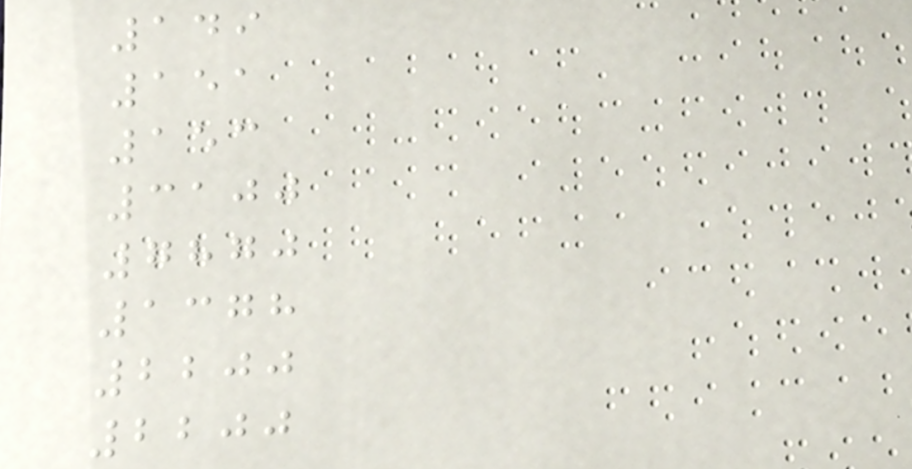149
151
153
3100
7870
1378
2200
2200
